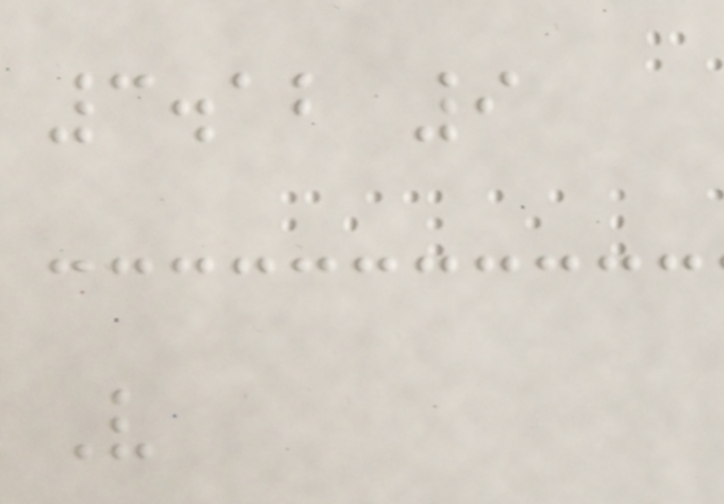3.12 9
V
